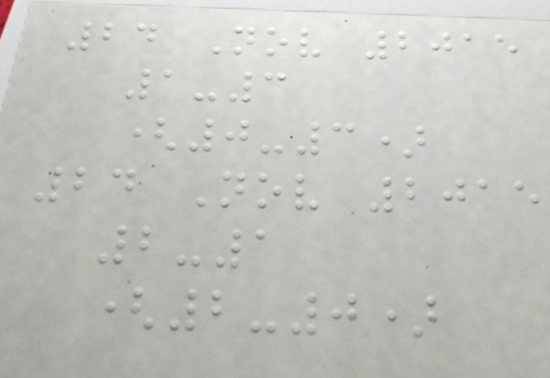24 Nov 2015
1-3
(0-3)
24 Nov 2015
2-1
(2-0)
